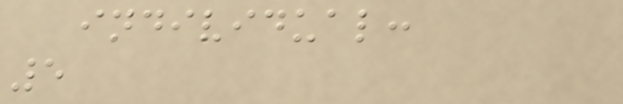individual:
5
